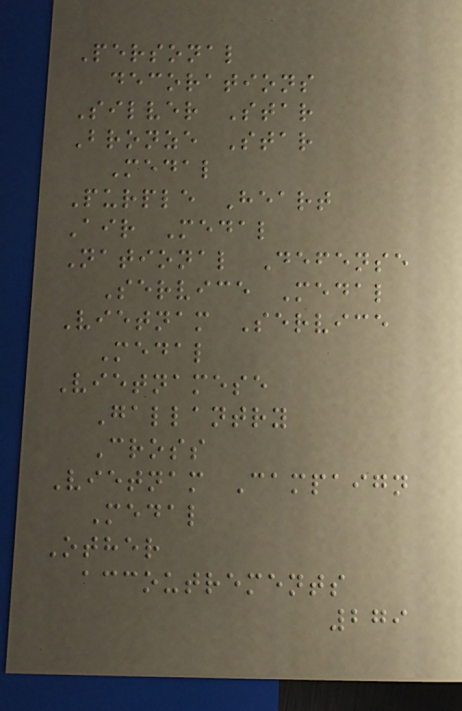Personal
decorations
Silver Star
Bronze Star
Medal
Purple Heart
Air Medal
National Defense
Service Medal
Vietnam Service
Medal
Vietnamese
Gallantry
Cross
Vietnam Campaign
Medal
Other
accoutrements
279
